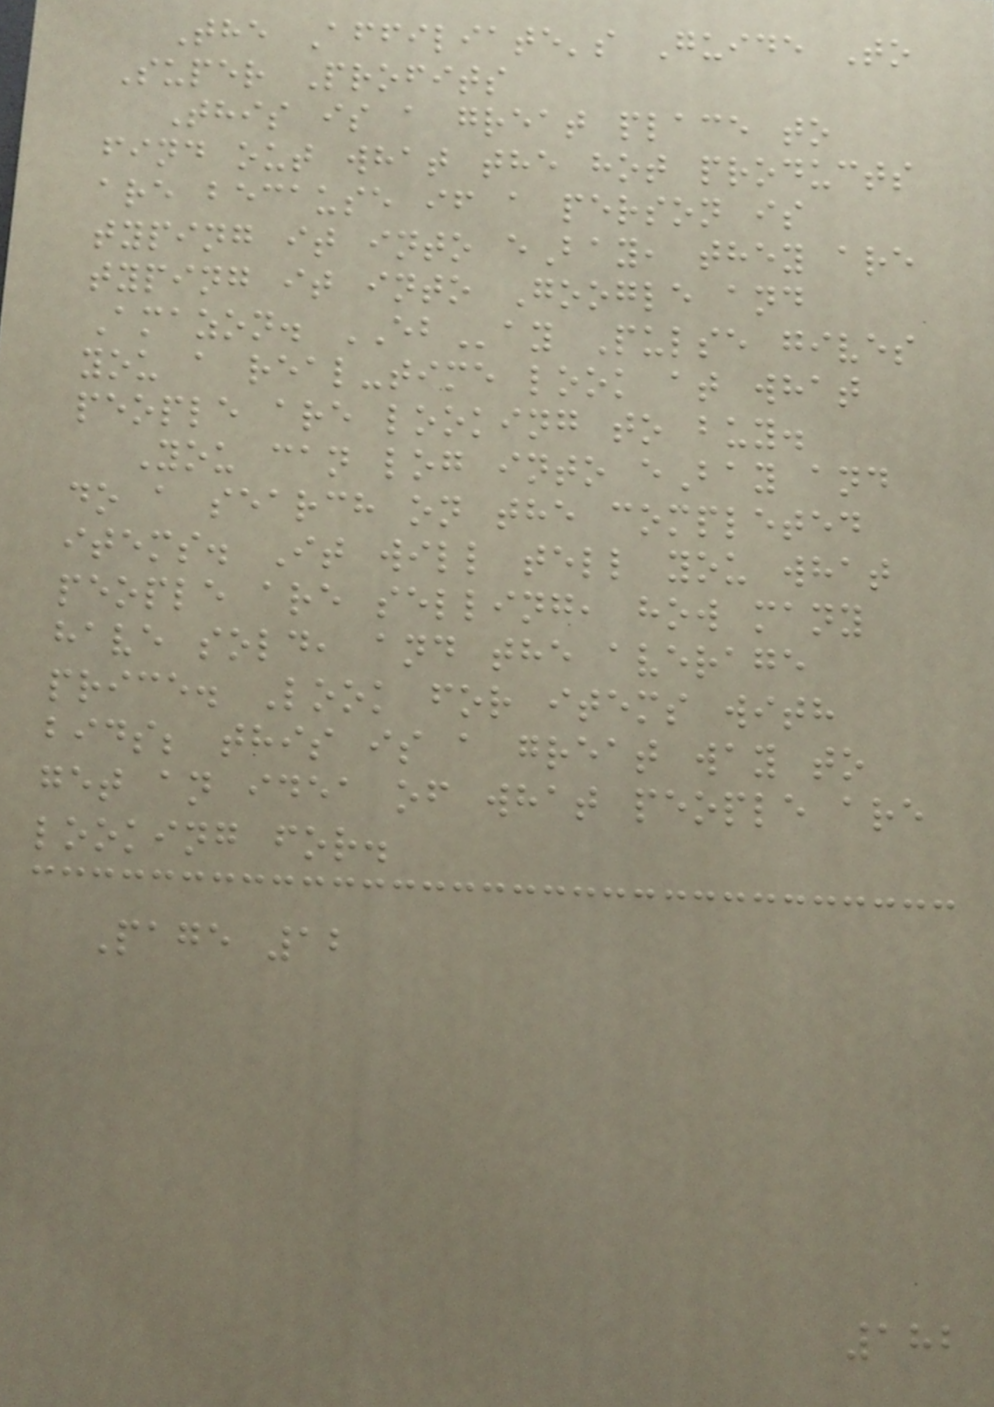The Affiliate's Guide To
Super Profits
This is a great place to
find out what the hot products
are because if a person is
typing it into eBay, they are
typing it into Google and
Amazon. EBay Pulse gives
you a real-time look at what
people are looking to buy.
You can log into eBay and
do a search on the completed
items. It will tell you what
people are selling, how many
have sold, and the average
price. Look for items with
bids; this is a great way to
get an idea of what people are
looking for.
Page 12
182
